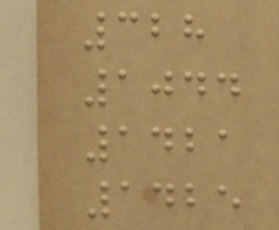328
1044
1421
1425
